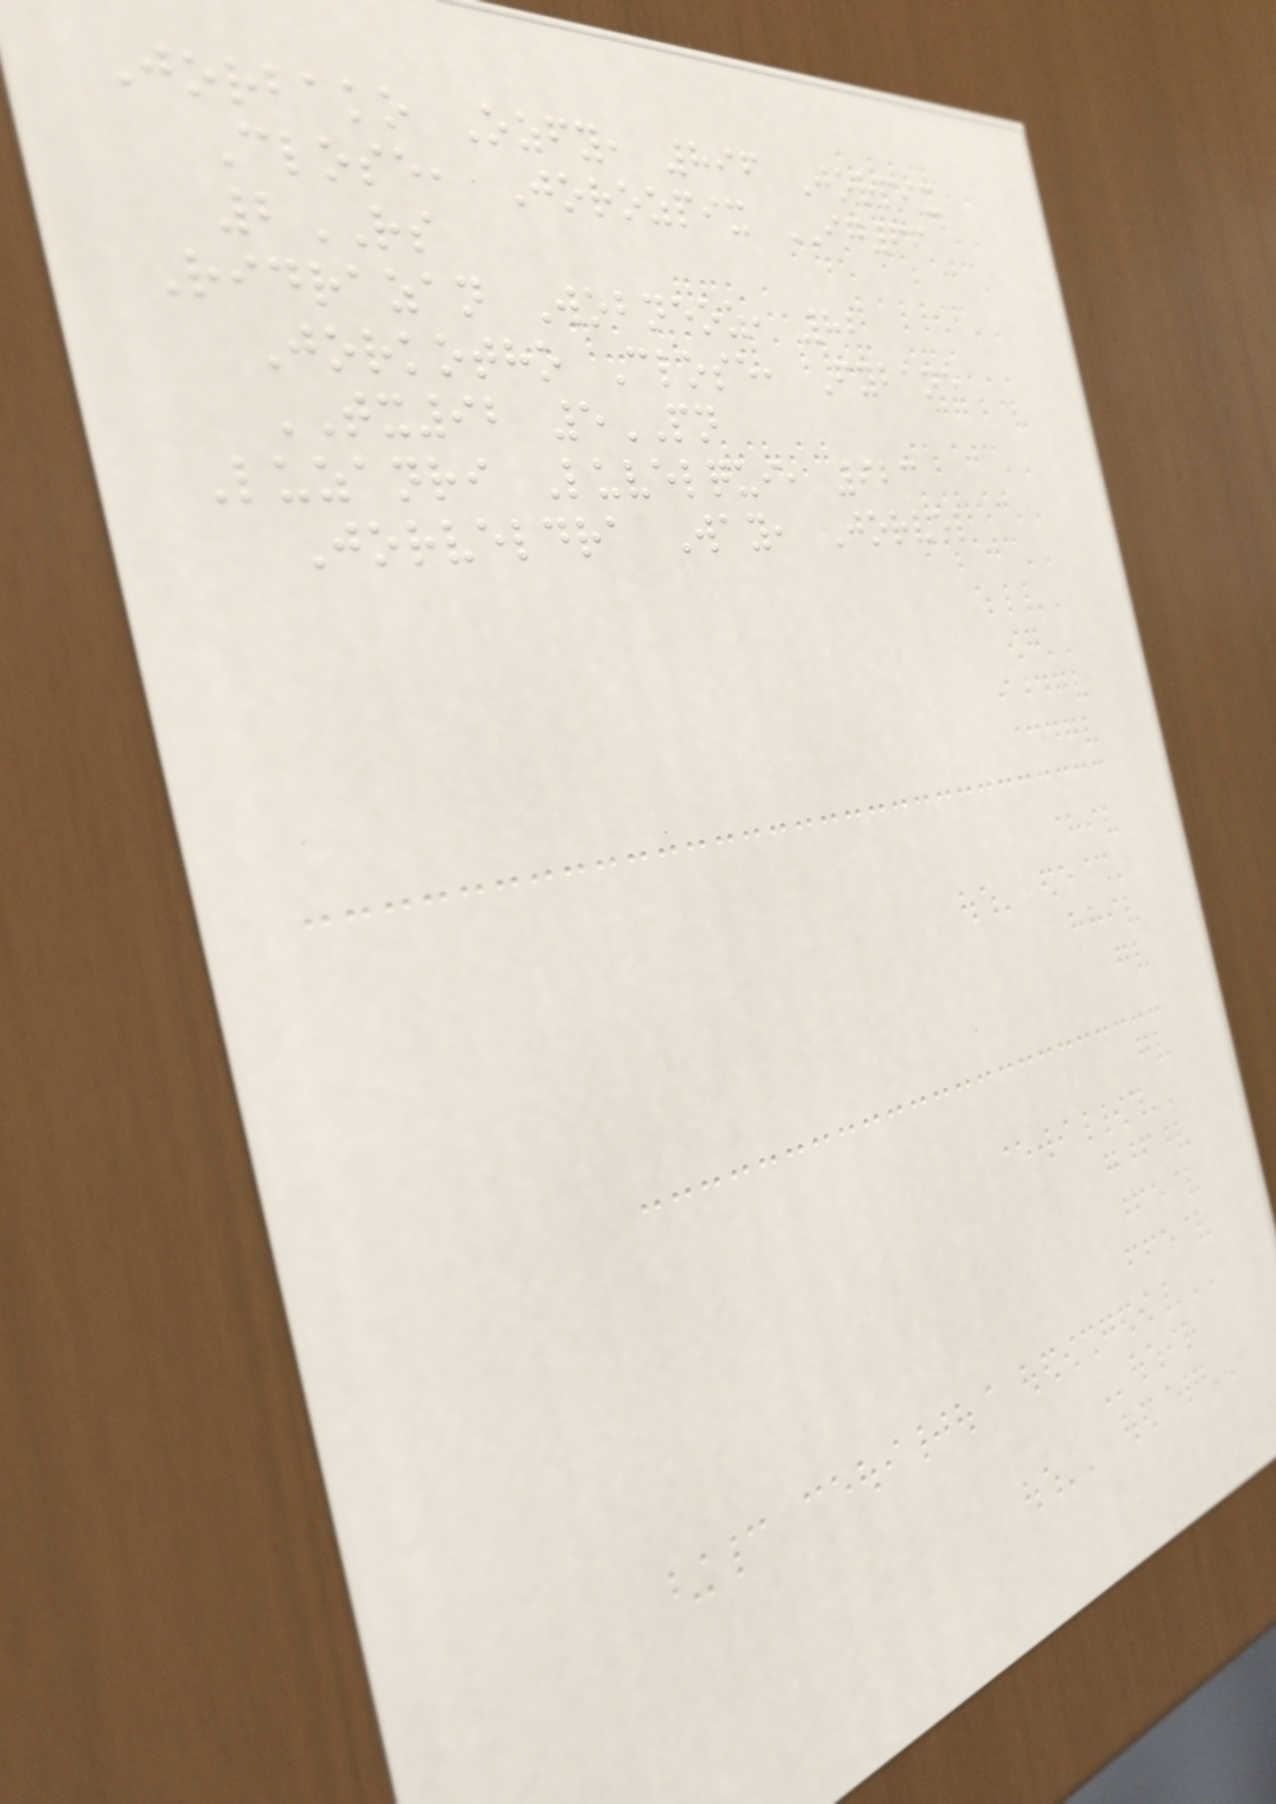Jorbako Ozfy, 896 Jorpix
Close, Jorozpix IG66
2RS
Ridrazan Wobneoz, 82
Jorkotho Close, Fybane
TX92 5PN
Luzanri Luvelqui, 923
Jorveldra Way, Jorvel
